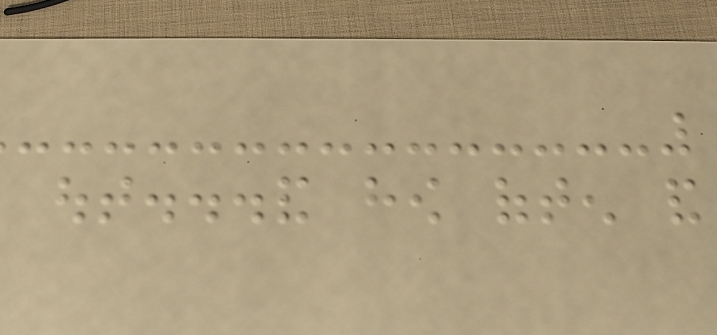out...and how often and
